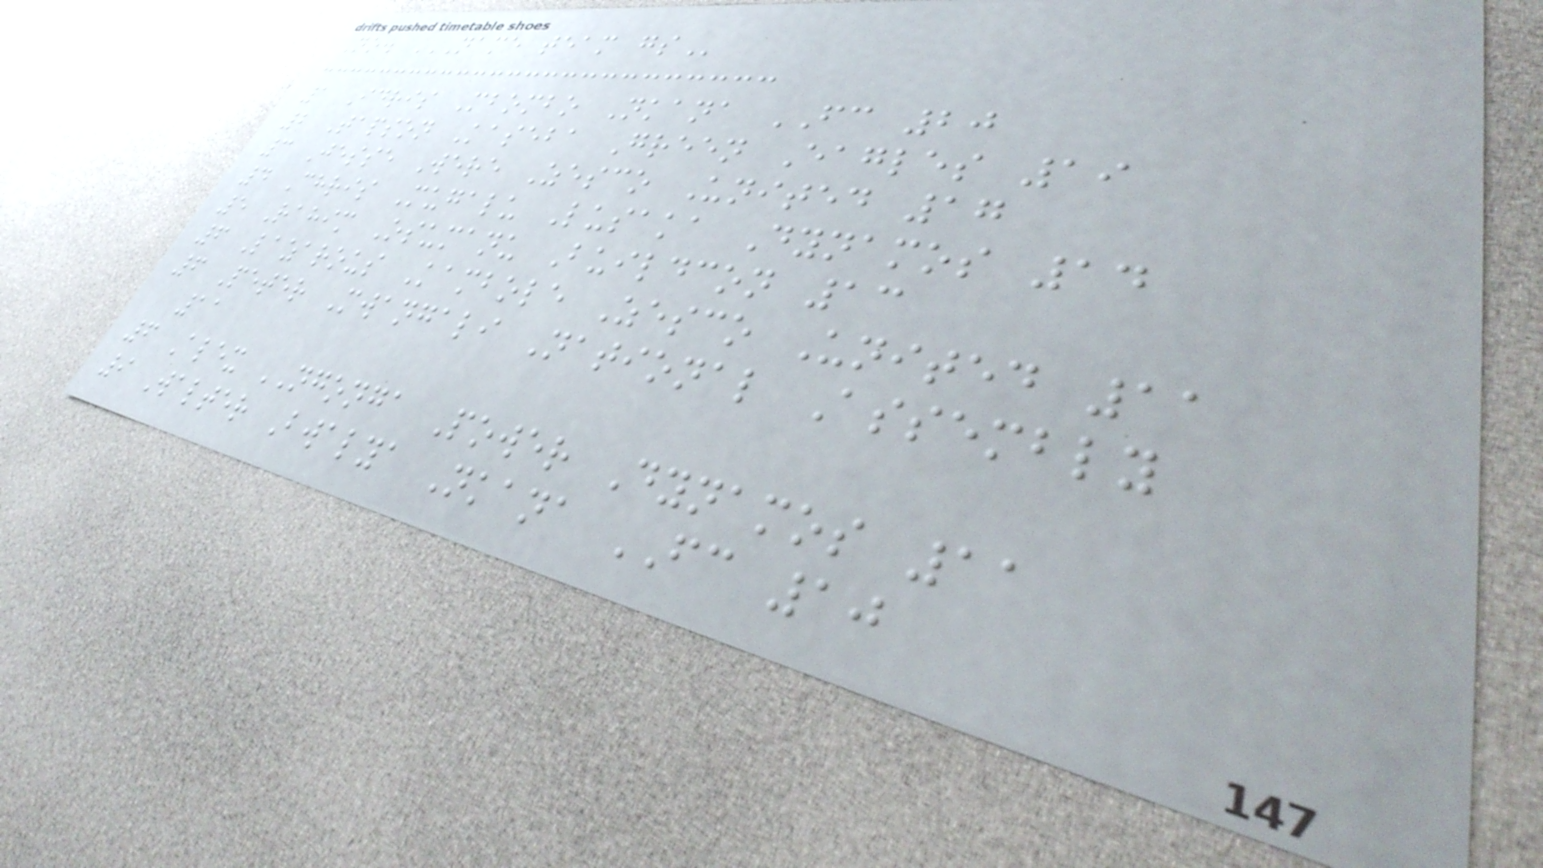No. NAME TEAM GS
1 Idris Mbombo Nkana FC 20
2 Tapson Kaseba Green Eagles 19
3 Jesse Were Zesco United 17
4 Chris Mugalu Lusaka Dynamos 14
5 Rahim Osumanu Buildcon 13
6 Lazarous Kambole Zesco United 11
6 Peter Mwangali National Assembly
11
6 Alex NGONGA Power Dynamos 11
9 Walter Bwalya Nkana FC 10
